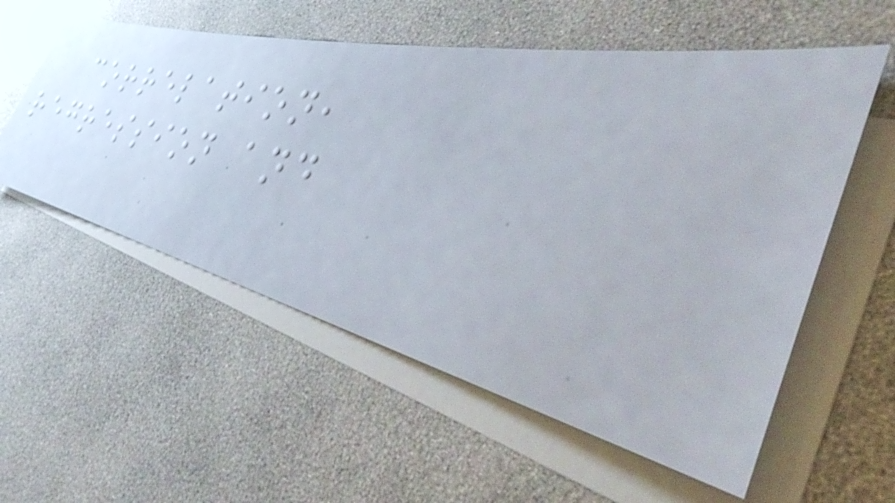correlation,
regression and
